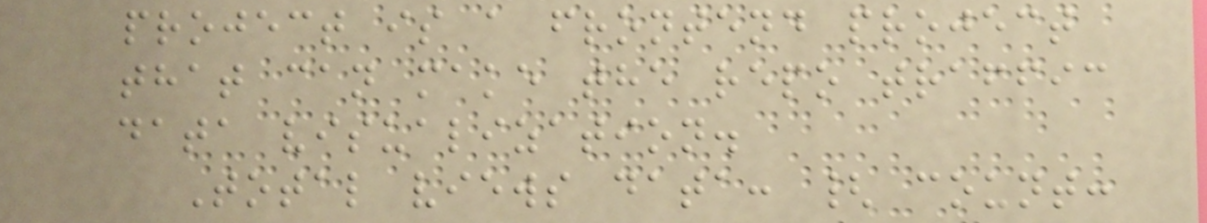project is a frontend project
that can make the repo traffic
data visualization.
Total views data: { count:
